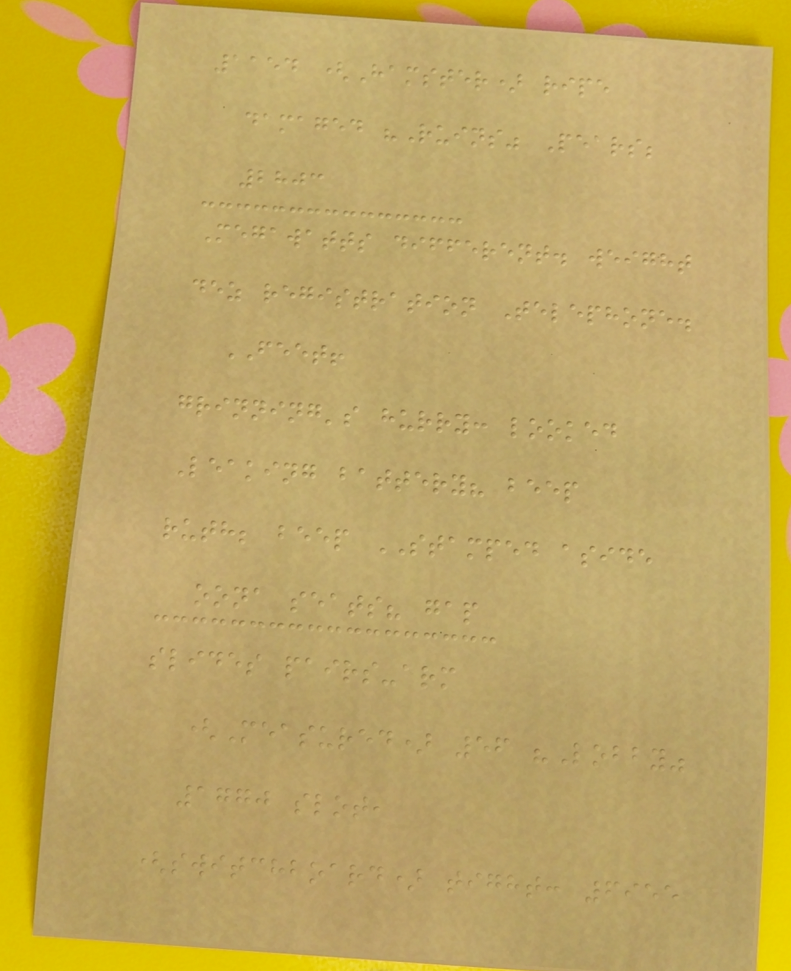1154 (Hamster) ripe
damaged "Ruins" Pears;
2803
Megawatts different. weight
dez registration Telephone.
FEET!
grinning's hurry: looked
Leaking battery? beep
ruth; beep STAMPED aside
oona seats? gap
slides pairs-arm
(Measured) 56 "Lobby"
1770 slot,
(switchboard) tight: 6955
